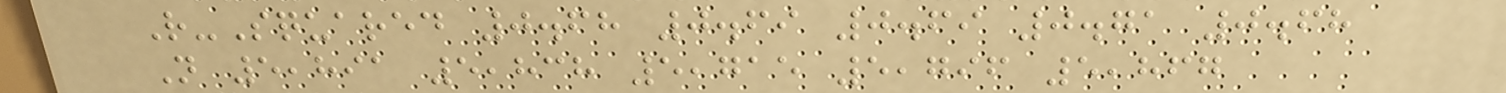R-Squared 0.68 0.69 0.69 0.71 0.68
N 5,891 5,838 5,715 5,796 5,867
